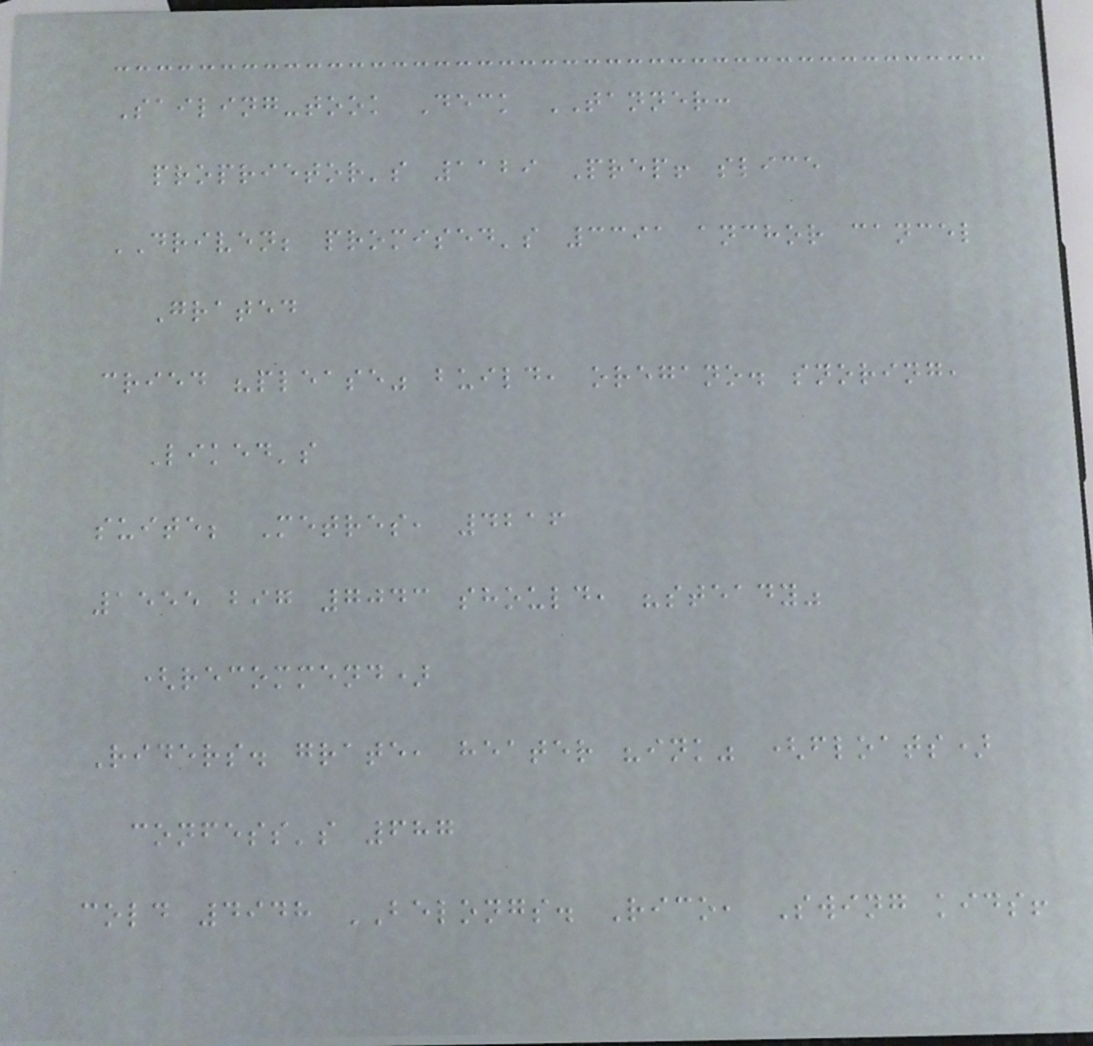Sailing-took Deck TANNER:
proprietor's 1129 Prep! slice
DRIVEN; promised's 3391 anchor cancel
Grated
cried "please" build, oregano. snoring,
Liked's
suite; Metres, 4216
1555 big 7043 should, "steady"
(recommend)
Riders. grate, heater "ink" (floats)
confess's 687
cold 4948 BELONGS. Rico, Swing kids!
